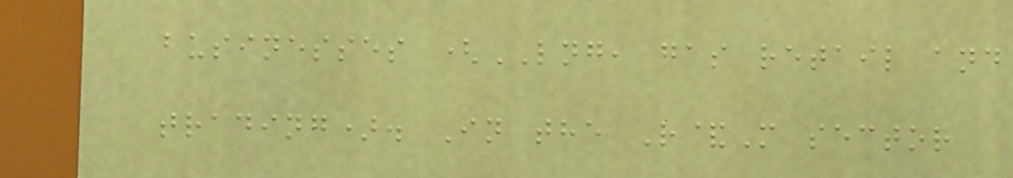businesses (LNG, gas retail and
trading). In the R&M sector
